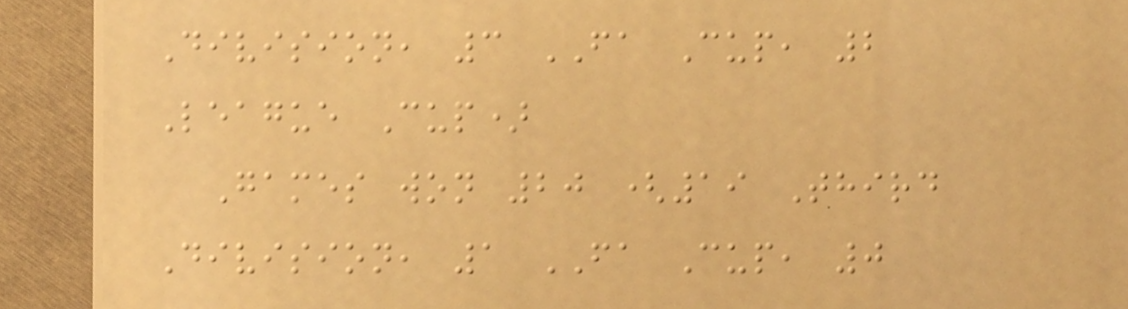Division, 3 FA Cup, 2
League Cup)
Games won 20 (19 Third
Division, 1 FA Cup, 0
